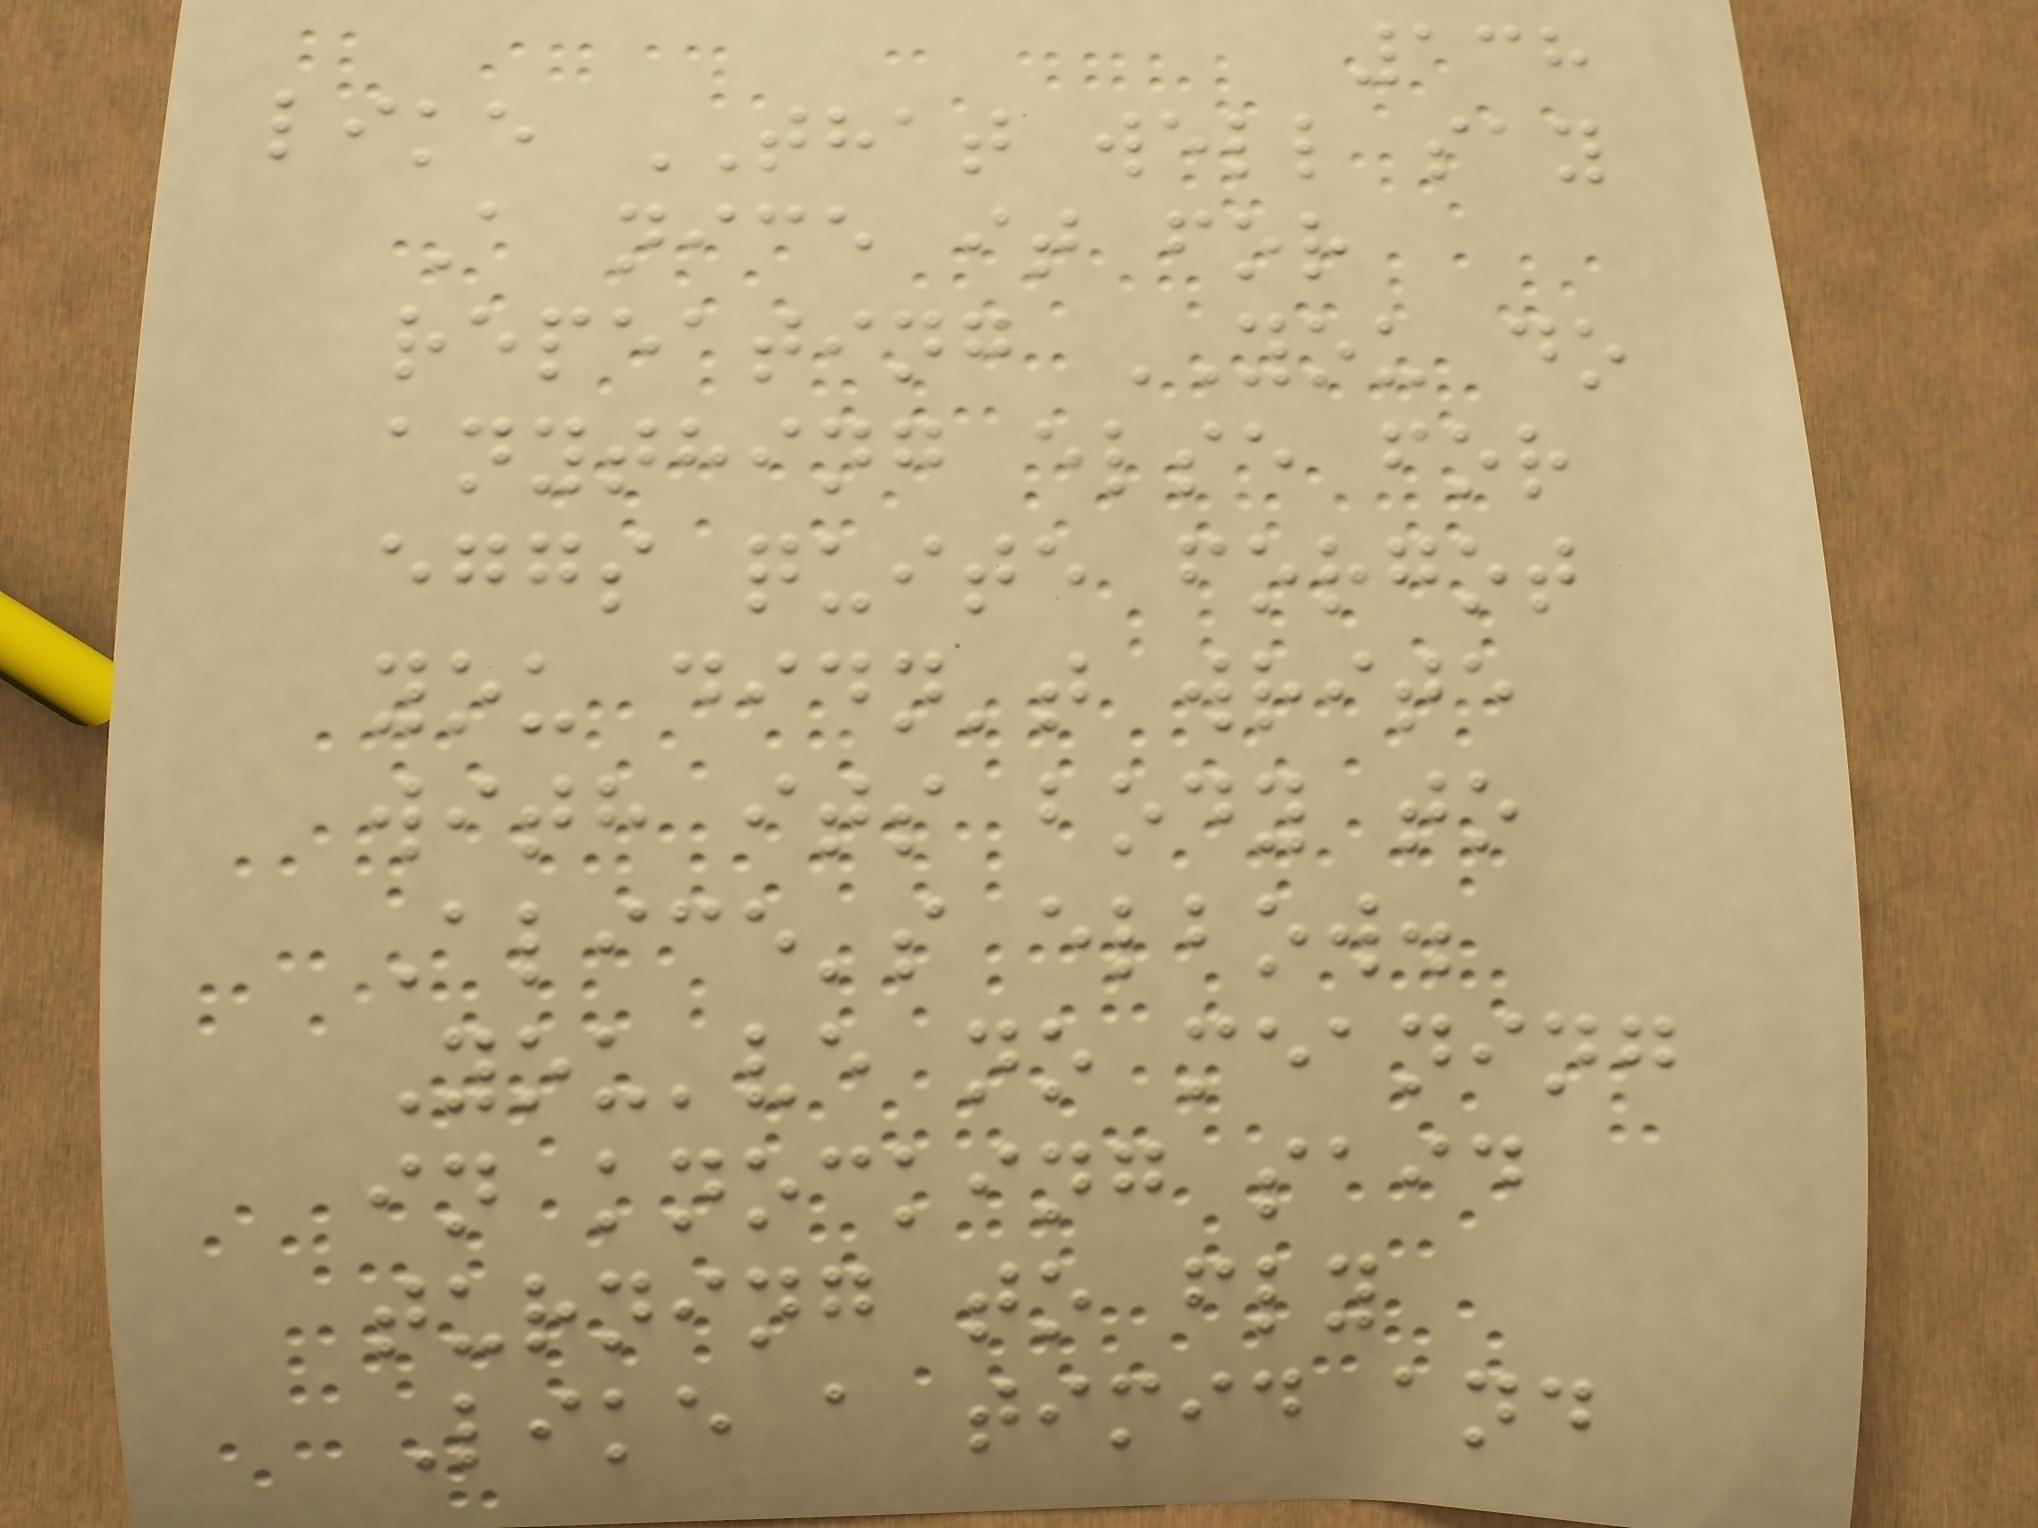138
like THAT well say
A nice it for
repeating YOU do
anything else for
eggs quite forgot
you didn't write
with its body to
Alice's elbow.
You've no meaning
in knocking said
turning to fly
Like a timid and
